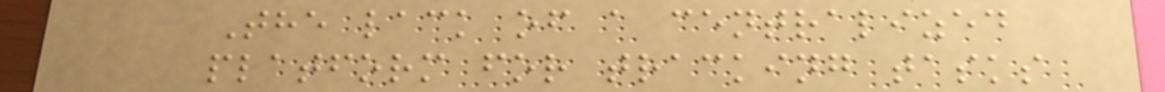The lack of a centralized
platform for tracking tasks
